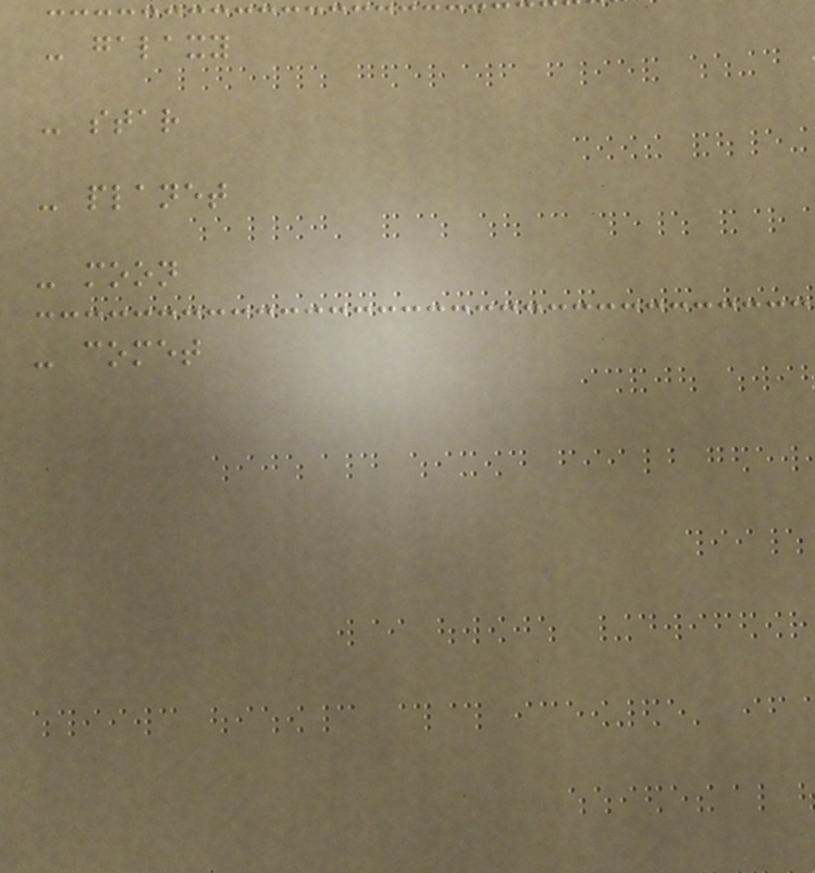- galaxy
- star
- planet
- moon
- comet
